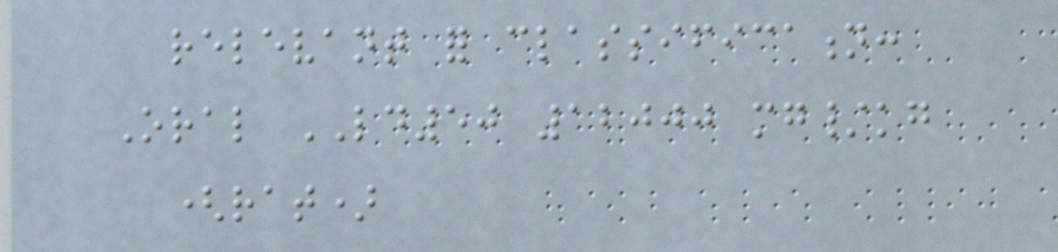relevant for classification:
Oral LD50 12000 mg/kg
(rat)
